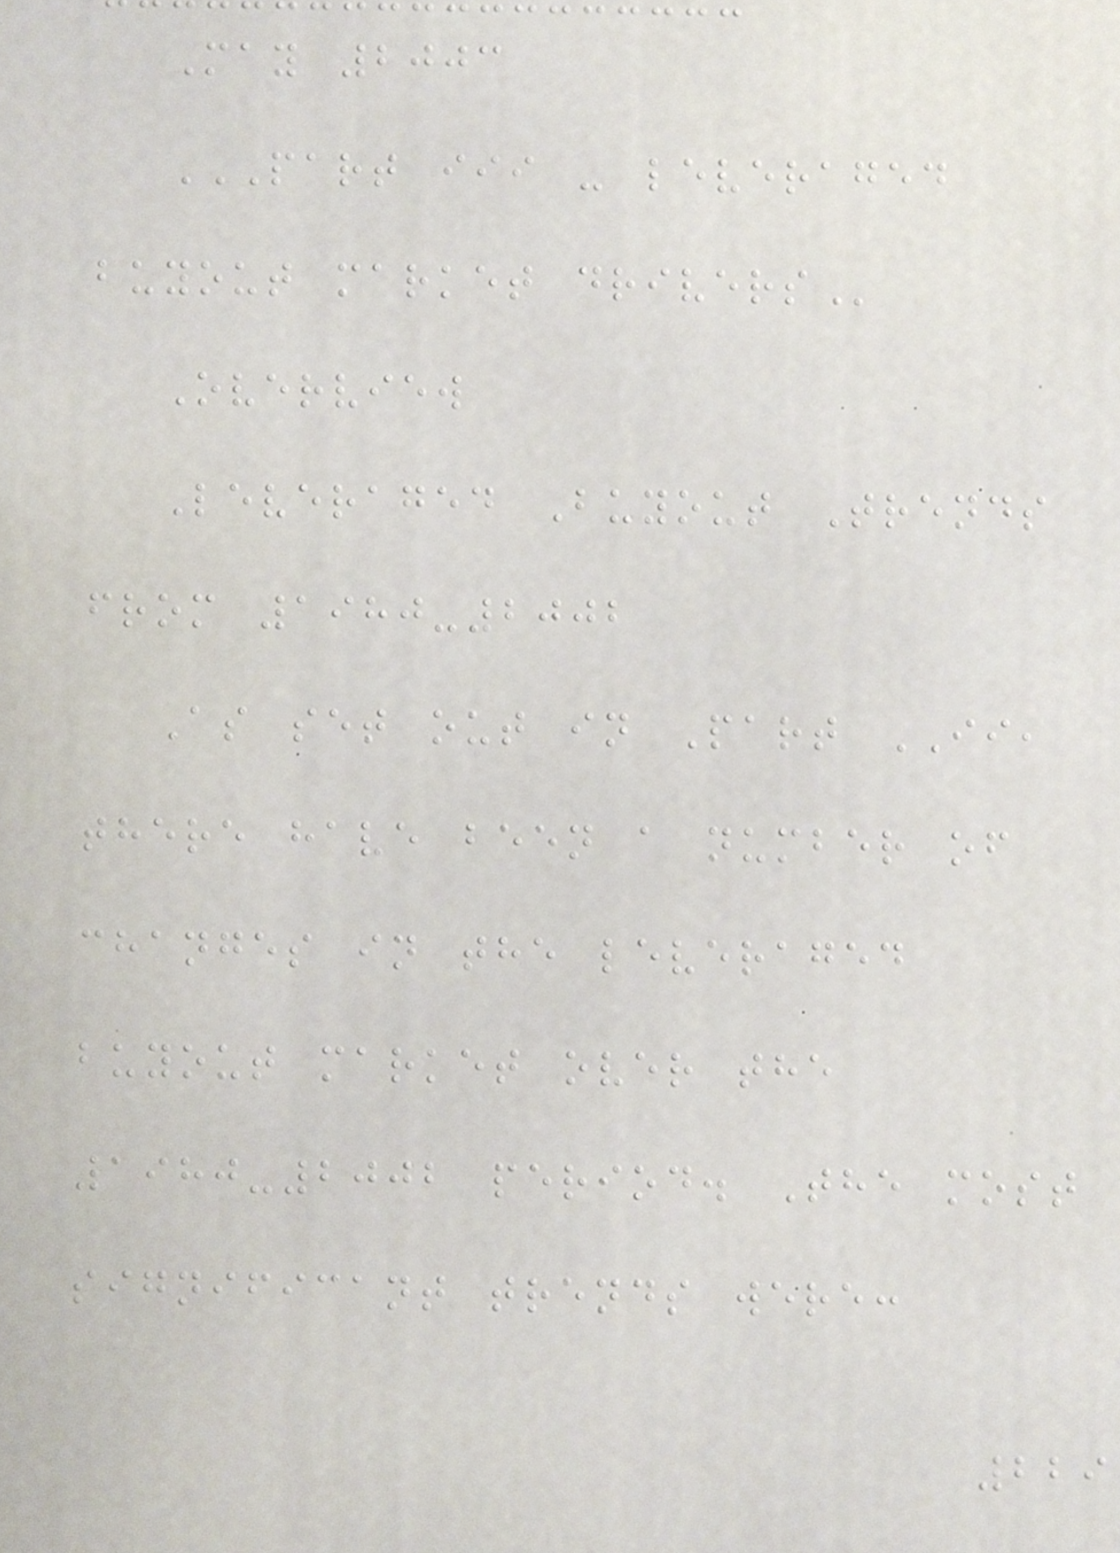May 2003
PART III - LEVERAGED
BUYOUT MARKET DRIVERS
Overview
Leveraged Buyout Trends
from 1980-2002
As set out in Part II,
there have been a number of
changes in the leveraged
buyout market over the
1980-2002 period. The most
significant trends were:
229
